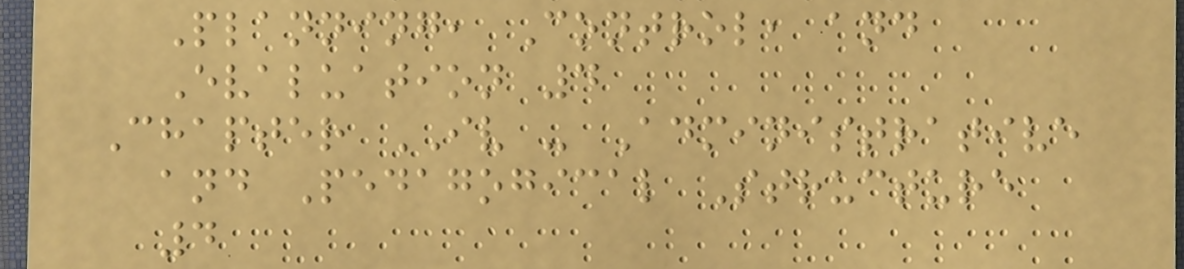Planning, Control, and
Evaluation 4
Chapter IV - Administrative
and Pedagogical Structure
4
